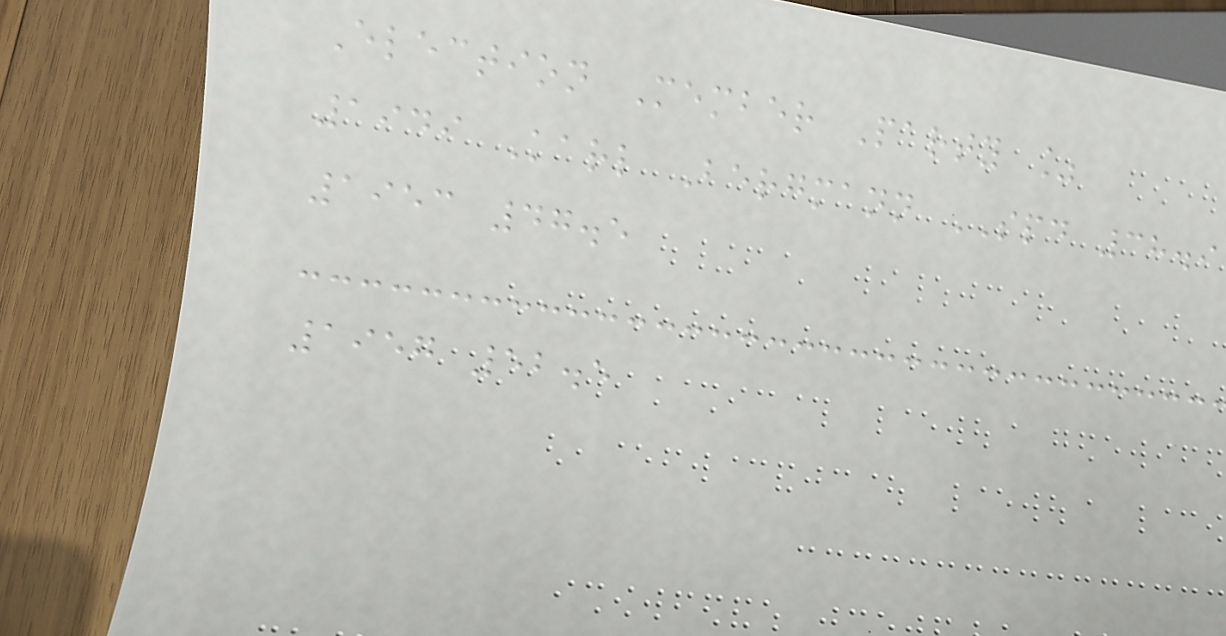Election Member Party %
1949 Karl Bergmann SPD 38.9
1953 47.5
1957 52.5
